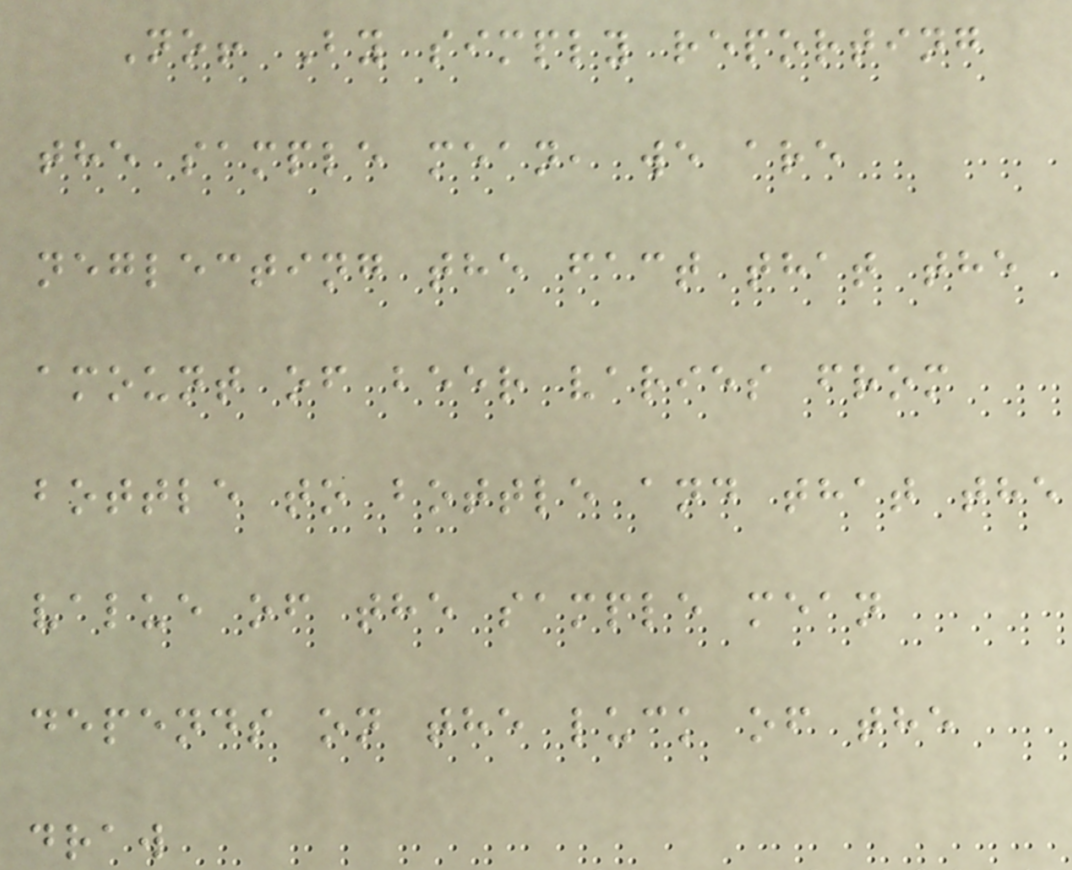No! By simply reporting
the sample mean, we are
neglecting the fact that the
amount of beer varies from
bottle to bottle and that the
value of the sample mean
depends on the luck of the
draw
